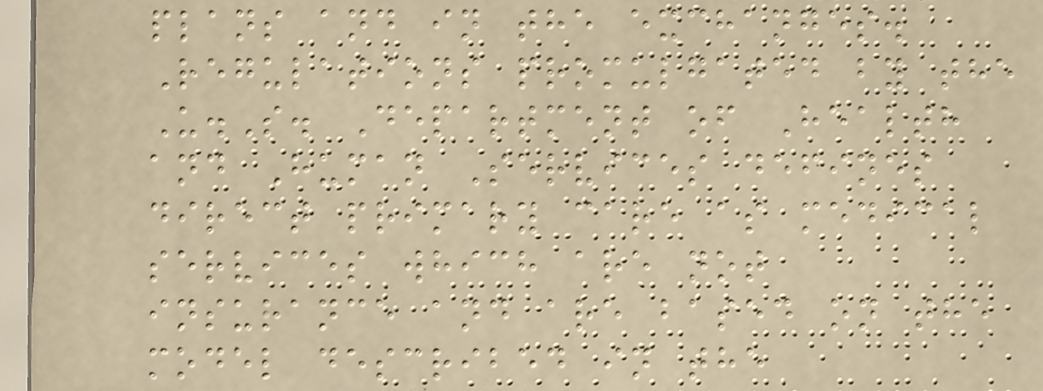plans and in the exchanges.
Regulations promulgated by the
U.S. Department of Health
and Human Services defines
direct primary care as medical
services which are not
insurance and are based on the
model described in the
